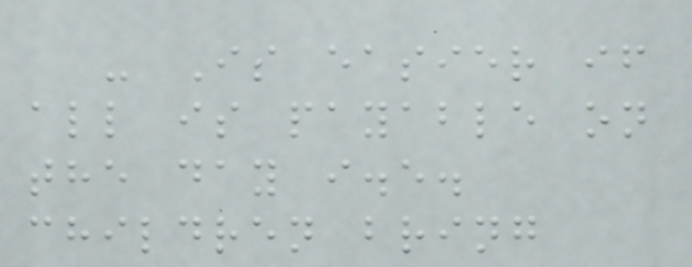- Is easier if
all is payable on
the day i.e.
children bring
